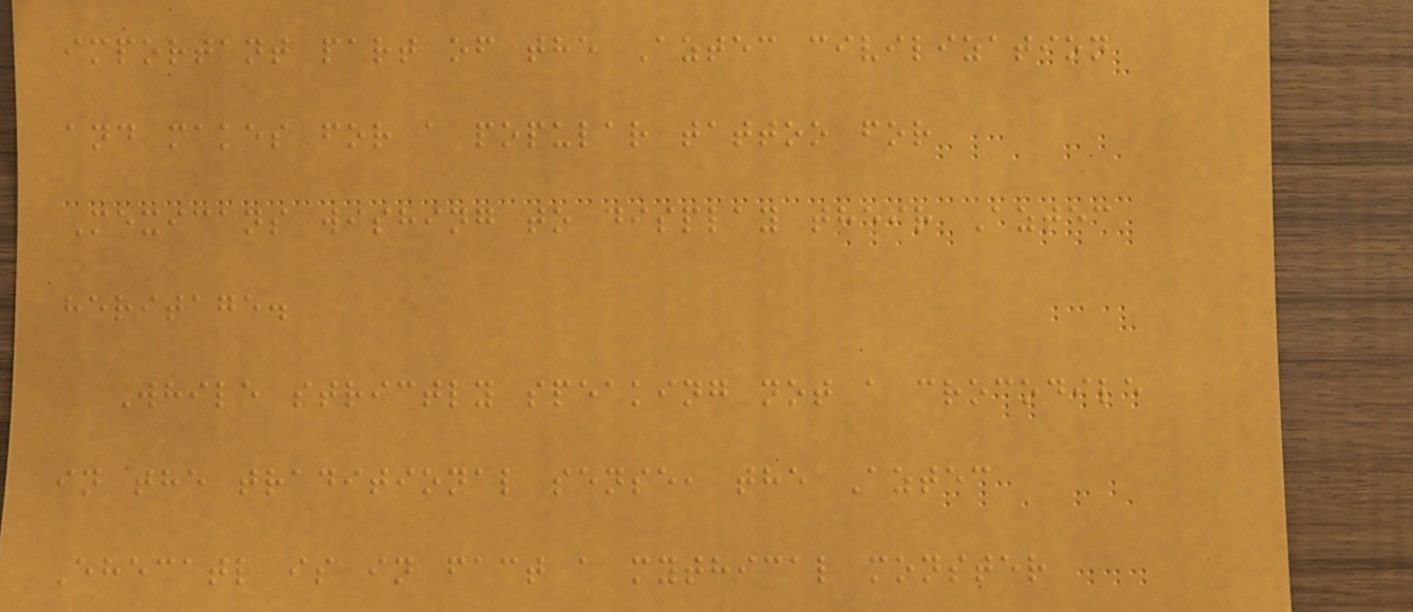important part of the Aztec civilization
and makes for a popular tattoo for
Mexicans wishing to display their Aztec
heritage.
While strictly speaking not a crocodile
in the traditional sense, the Aztec
Ehecatl is in fact a mythical monster
